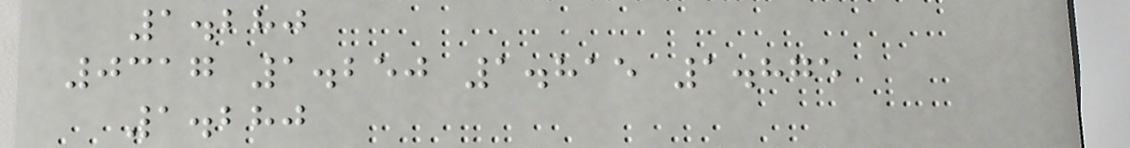1.280
0317 1.250 1.815 1.875
1.280
